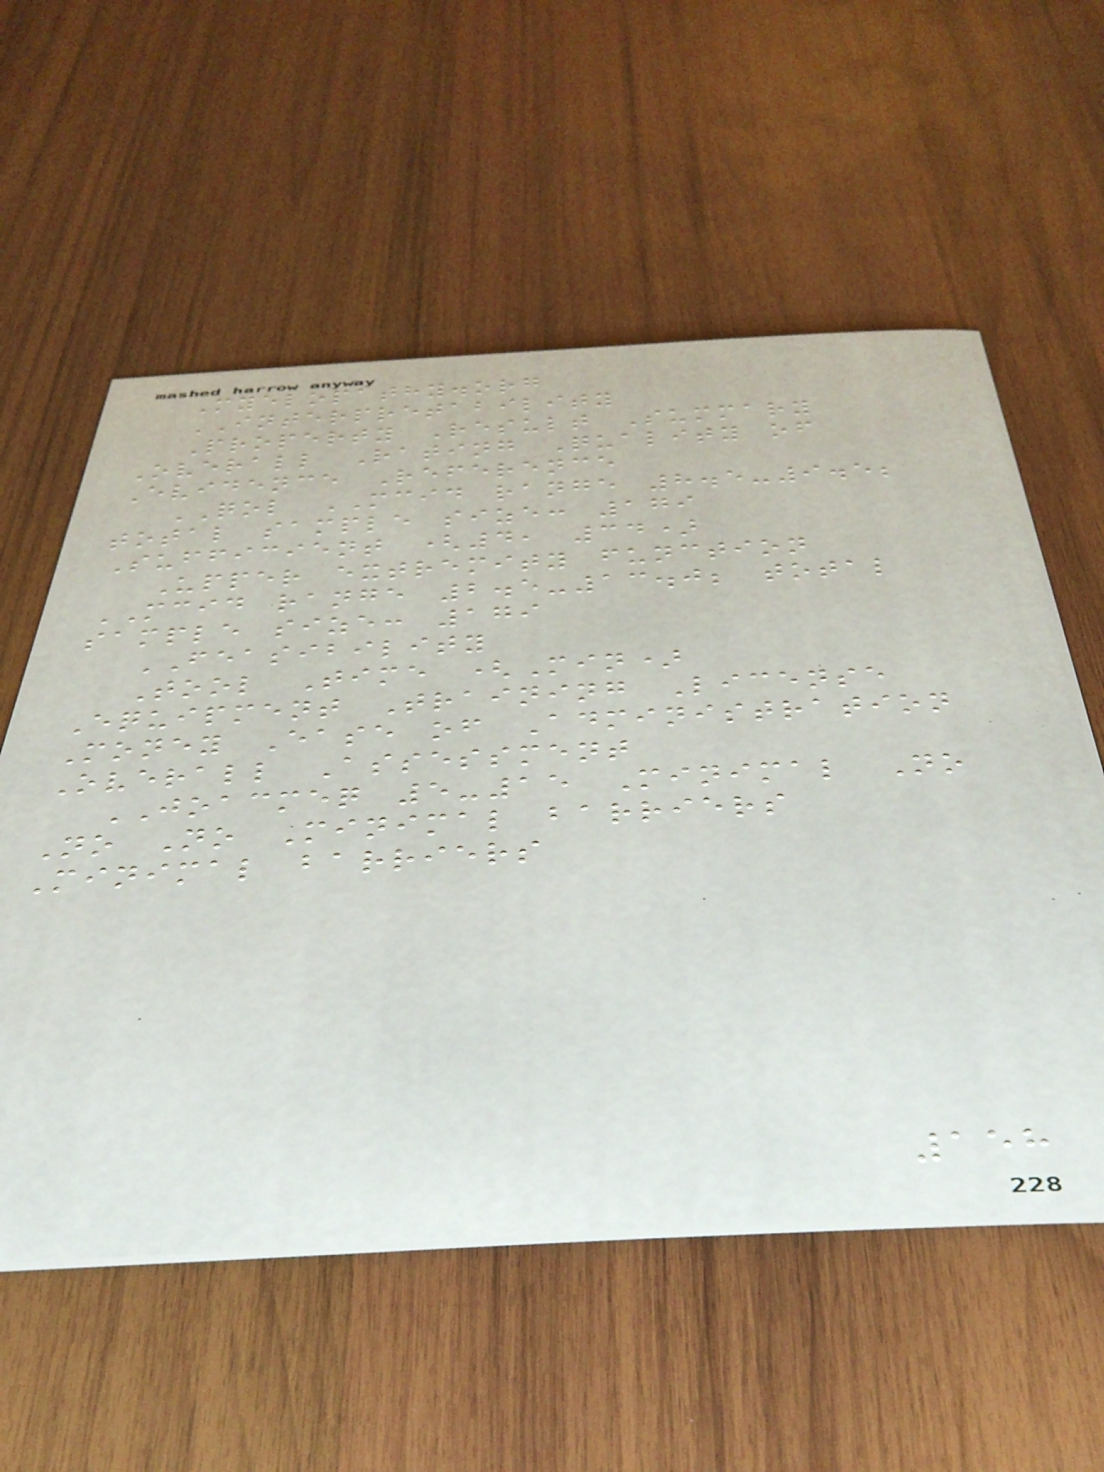Myelopathy.org
INTERPRETABILITY
Property Result Summary
Overall Rating Quality of
Evidence Reference
QOL MCID range 8.5-9.5;
total sample size: 179
Sufficient (4, 34)
Upper extremity function
MCID range 2.5-13.0; total
sample size: 179
FEASIBILITY
Tool Time (Min)
Equipment Training License
Money Ease of Administration
Overall Assessment
JOACMEQ 5-15 Minimal No
No No Minimal barriers
Minimal barriers
158
